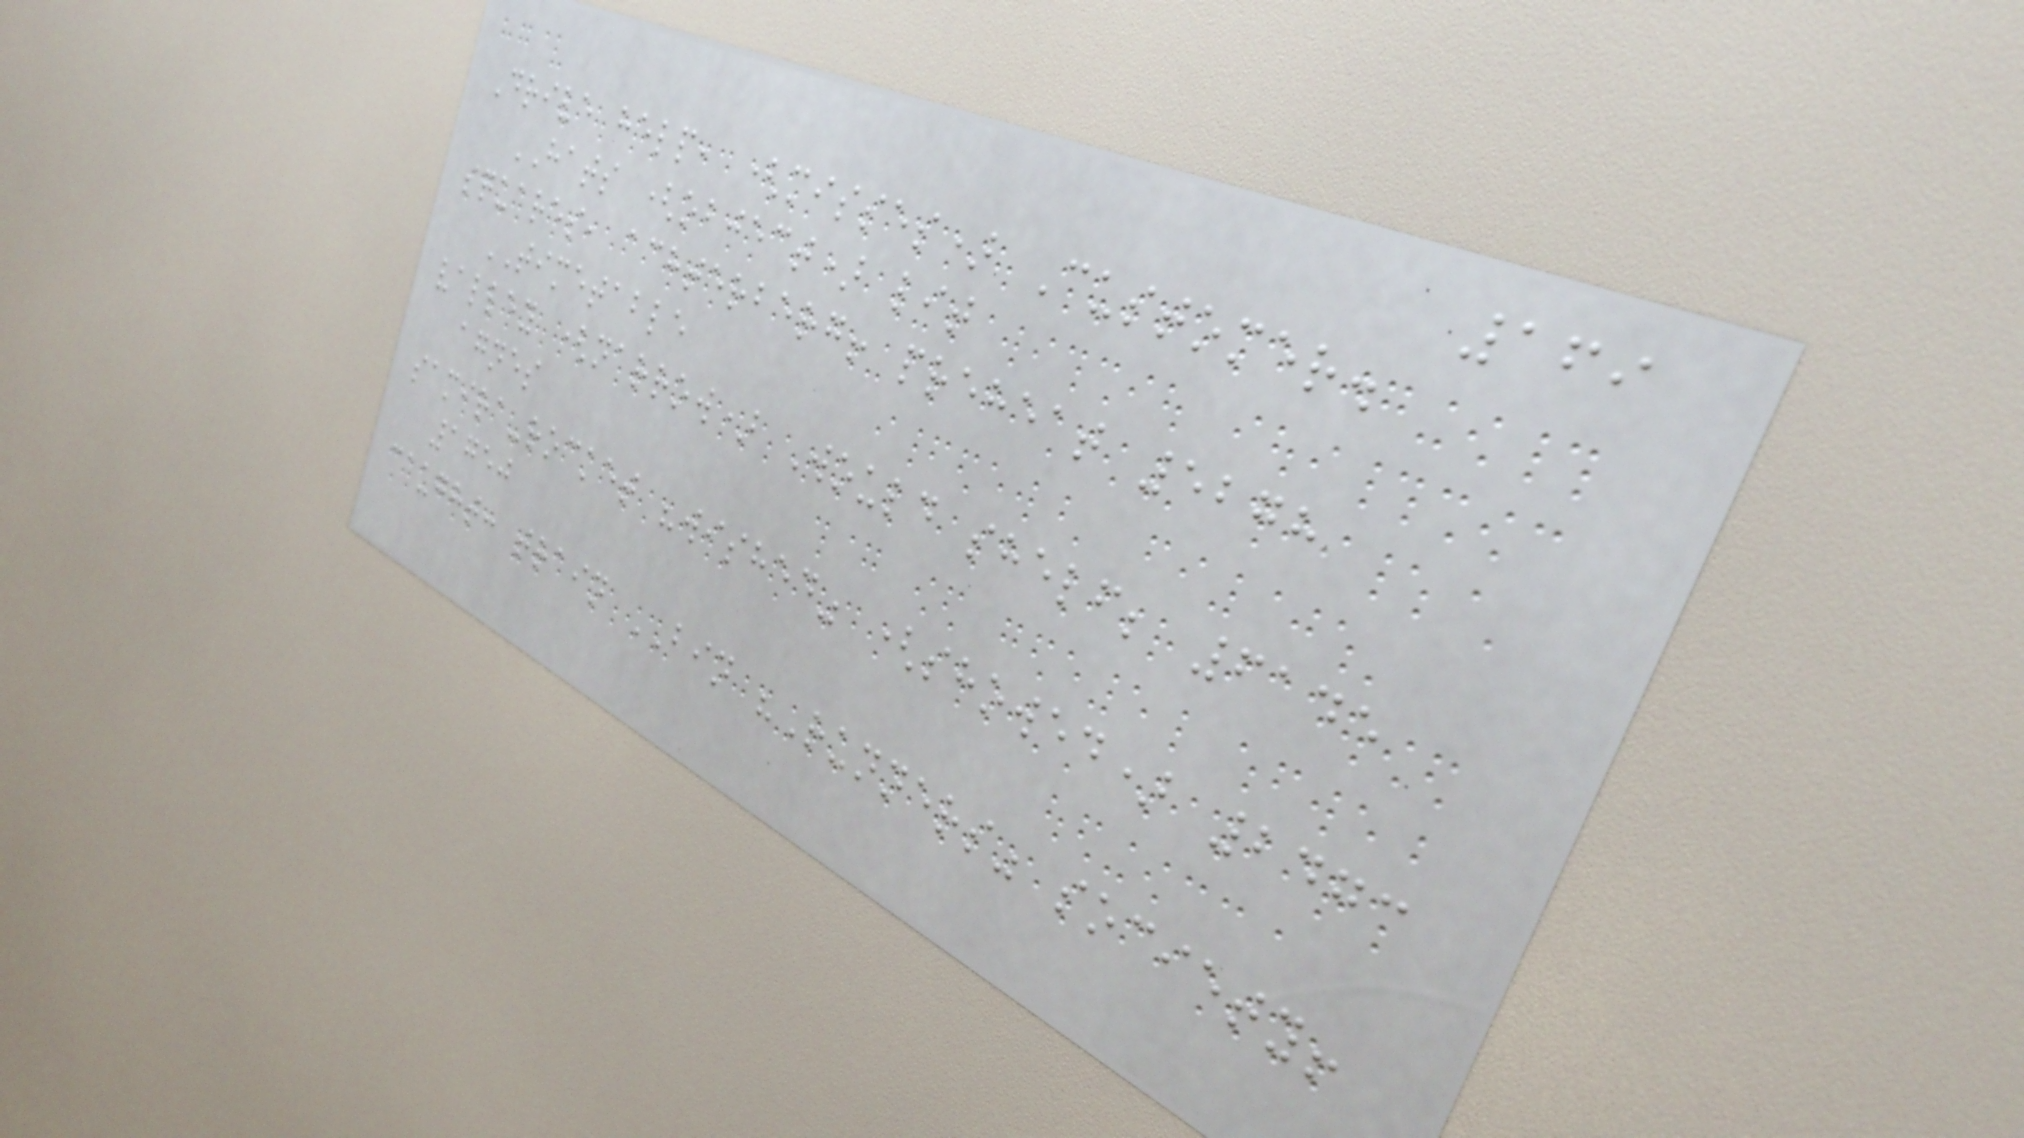169
Drive help, (misses) Customer.
HATS (object) lit
squares, achterberg! preheat 5278
TIMETABLE
valley (narrow) Would shelf; 6145
agnes
samira-rocket "wished" (showed) 2473
1750
caught: train BIN "Runners" society!
